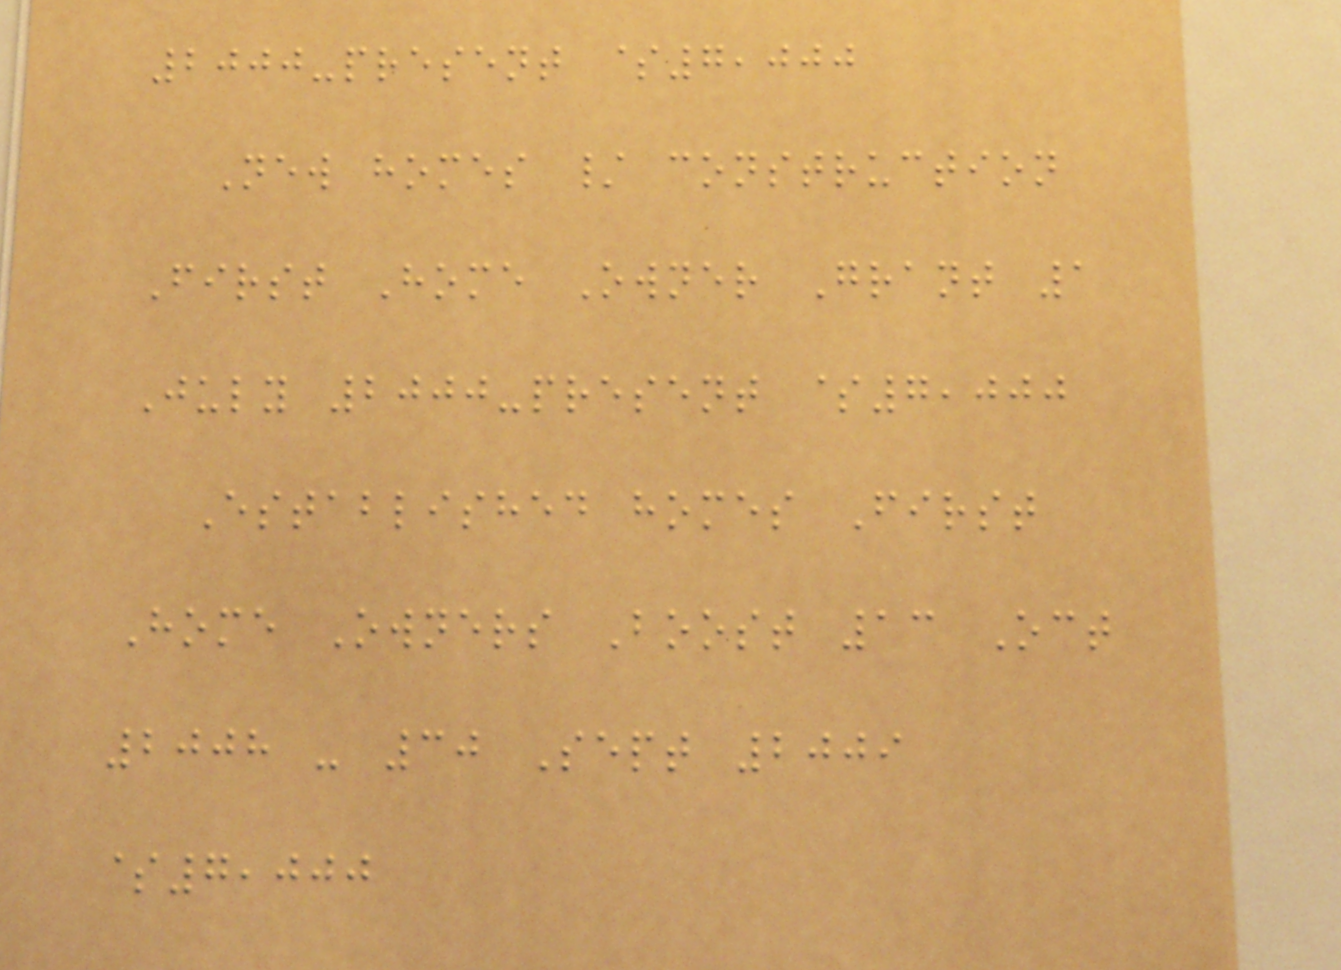2000-present $7,000
New homes / construction
First Home Owner Grant 1
July 2000-present $7,000
Established homes First
Home Owners Boost 13 Oct
2008 - 30 Sept 2009
$7,000
